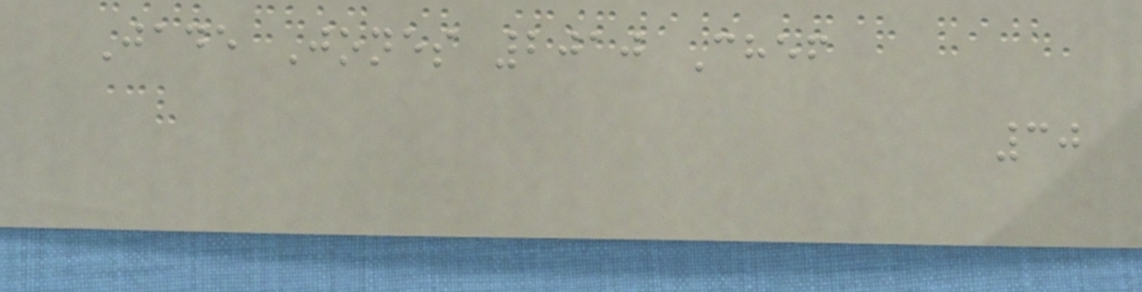Jade Jones 2010 Chef
30
